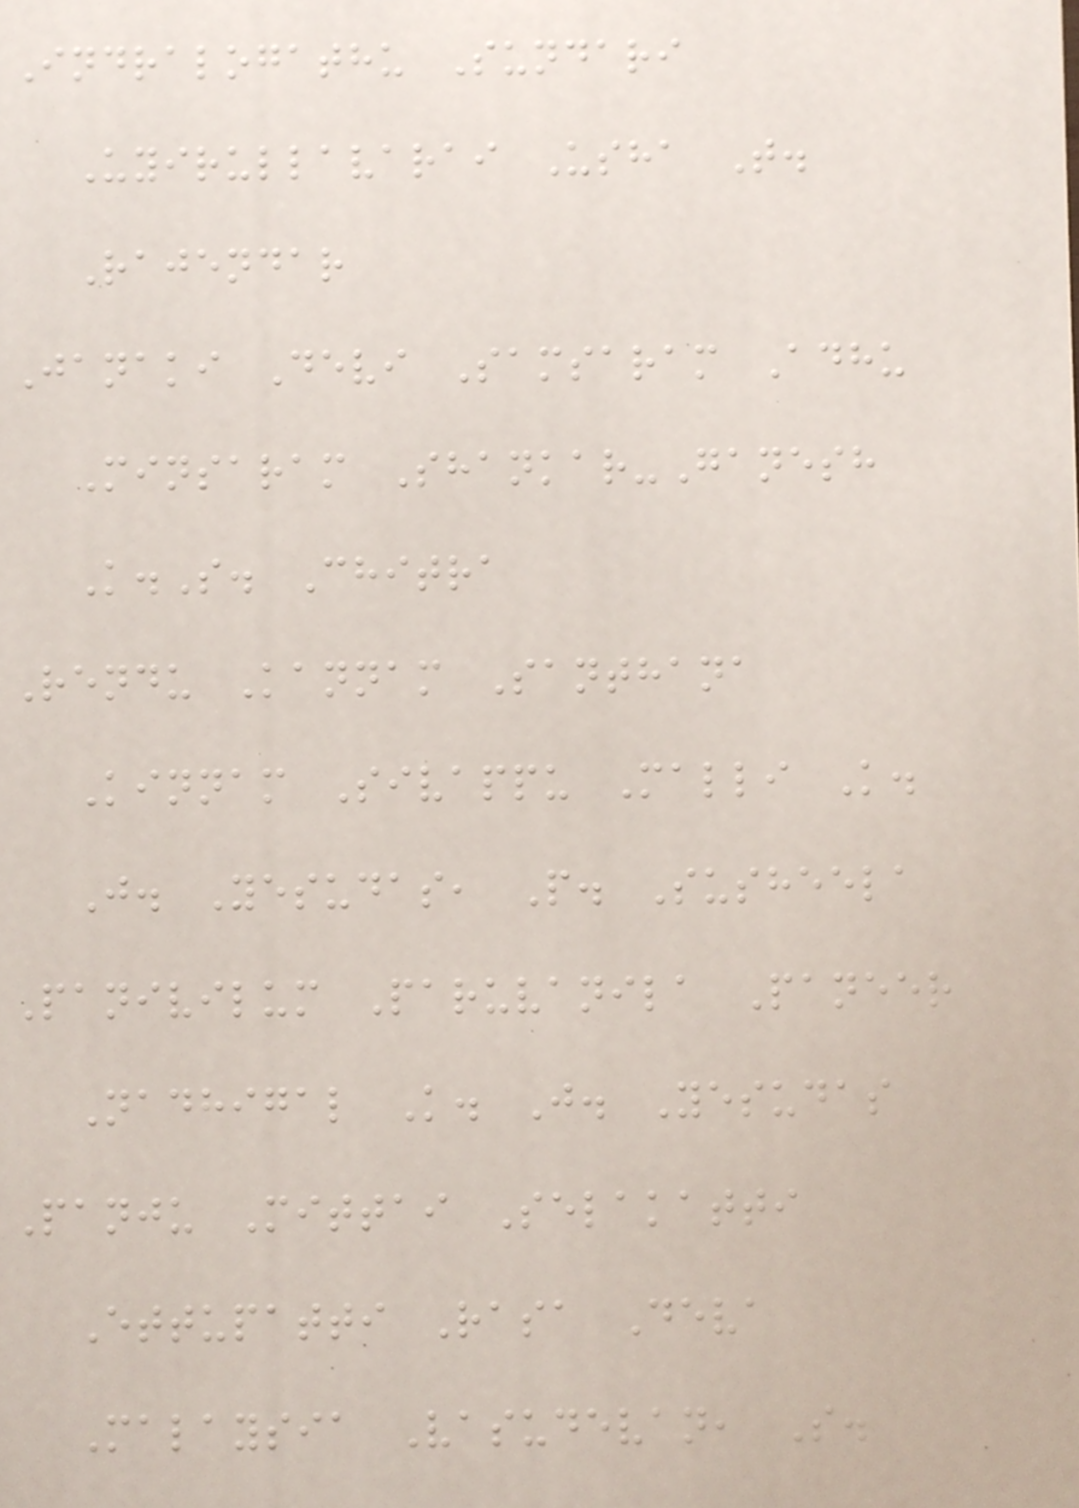Indralogathu Sundari
Uyirullavarai Usha T.
Rajendar
Janaki Devi Samsaram Adhu
Minsaram Shankar-Ganesh
K.S. Chitra
Rendu Kannam Santhana
Kinnam Sivappu Malli K.
J. Yesudas, P. Susheela
Panivilum Paruvanila Paneer
Nadhigal K. J. Yesudas
Panju Mittai Selakatti
Ettupatti Rasa Deva
Malaysia Vasudevan, S.
